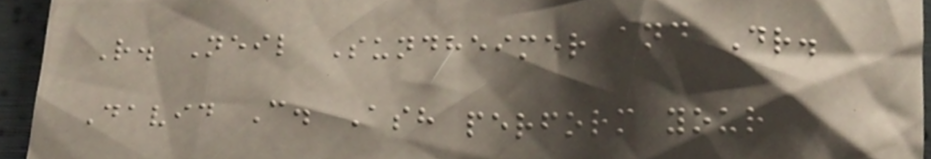R. Neil Sundheimer and Dr.
David C. Ash perform your
